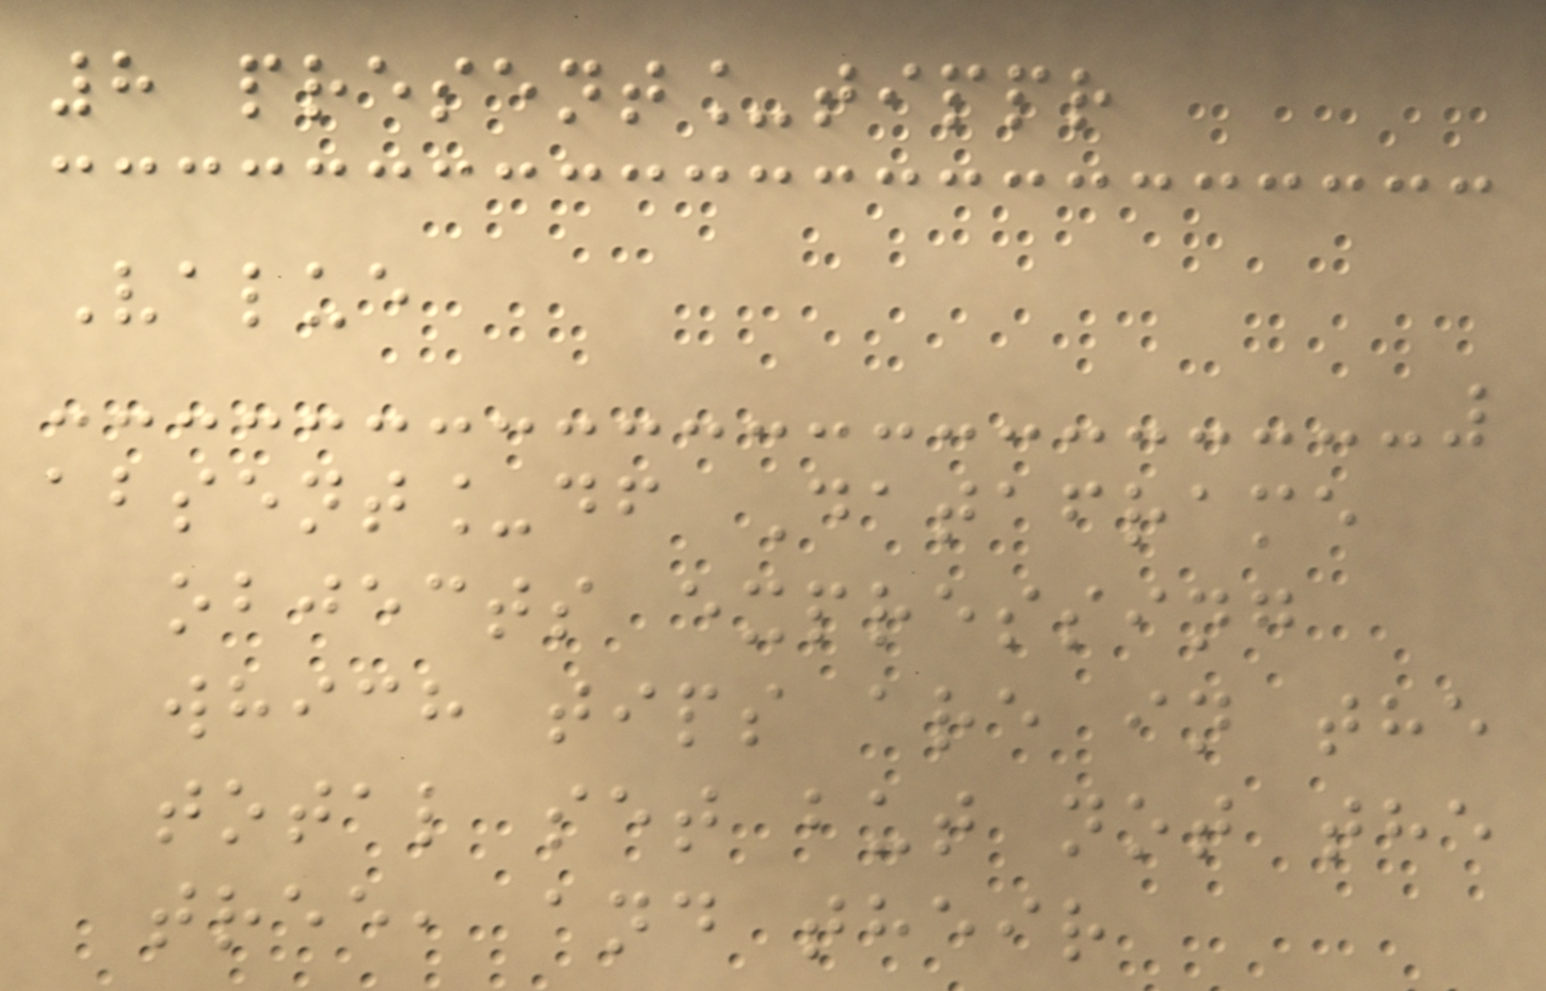8 present_tippr
Value
absent_df Dataframe
objects expressing
which tips are in the
total set but not the
tree, and their
